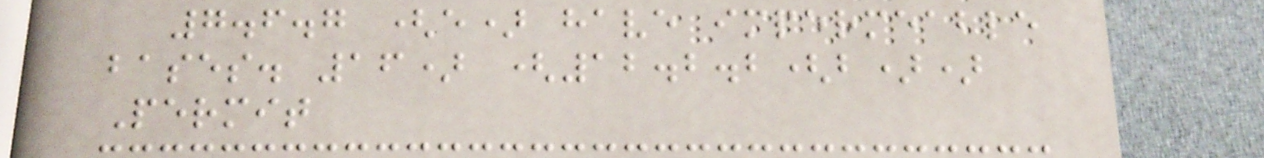7.6.7 (e) have impermeable
bases. 16) (12.2.2(b))
Permit
